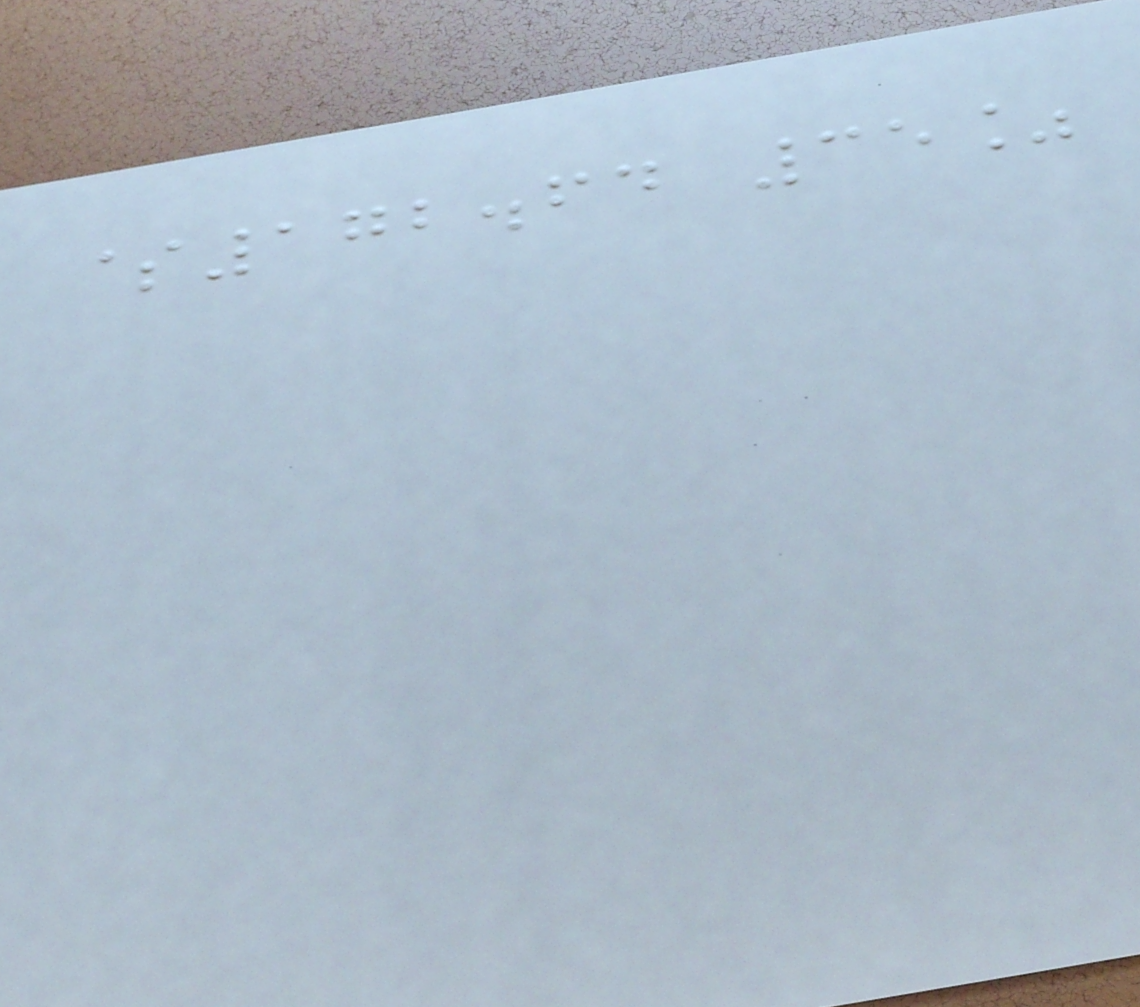$172.64 35%
